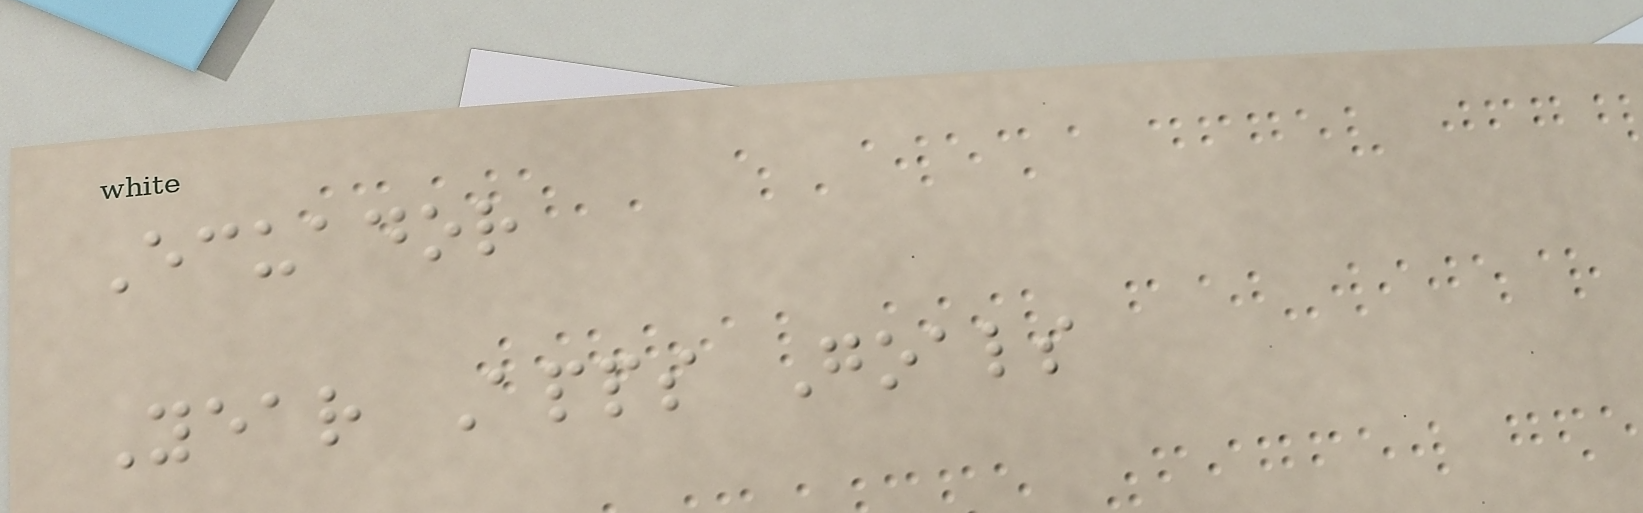Ecuador
Year Apps Goals
